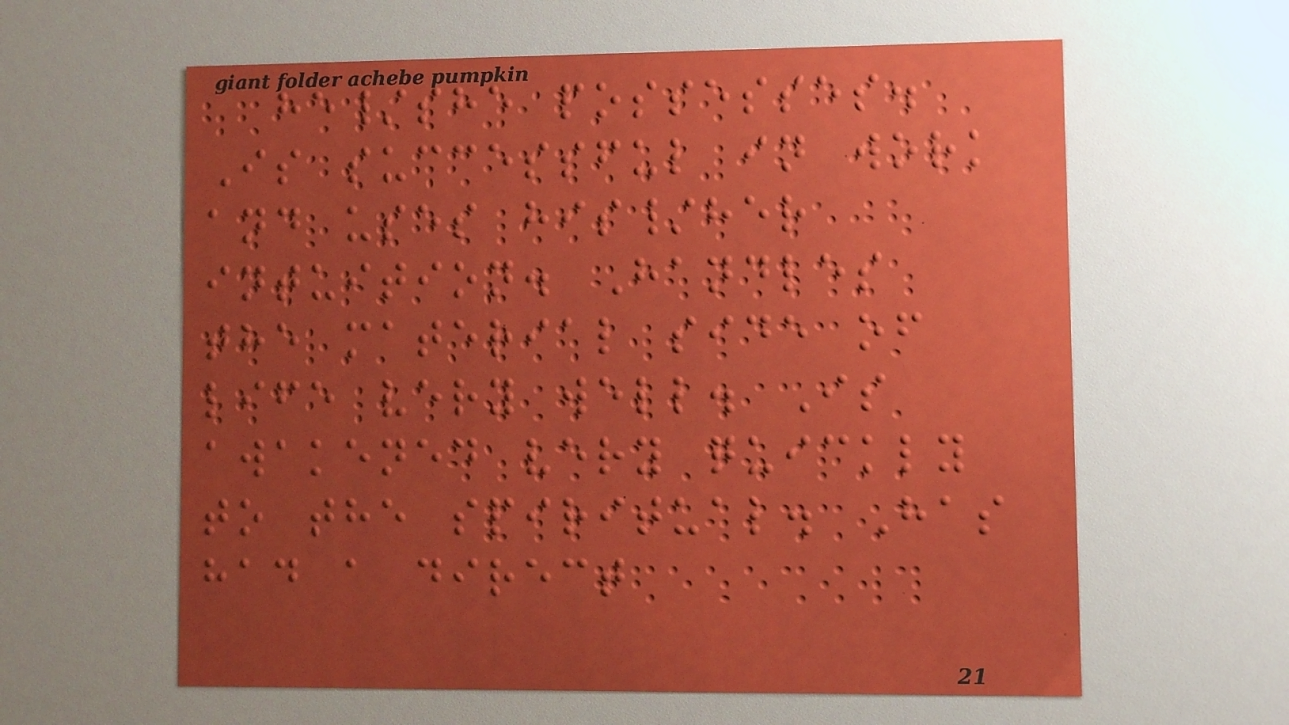he/she possesses.
Is successful in work
and uses his/her
intuition. Handles
the material side of
life very well. Is
awakened very quickly
to the spiritual. Has
had a direct
